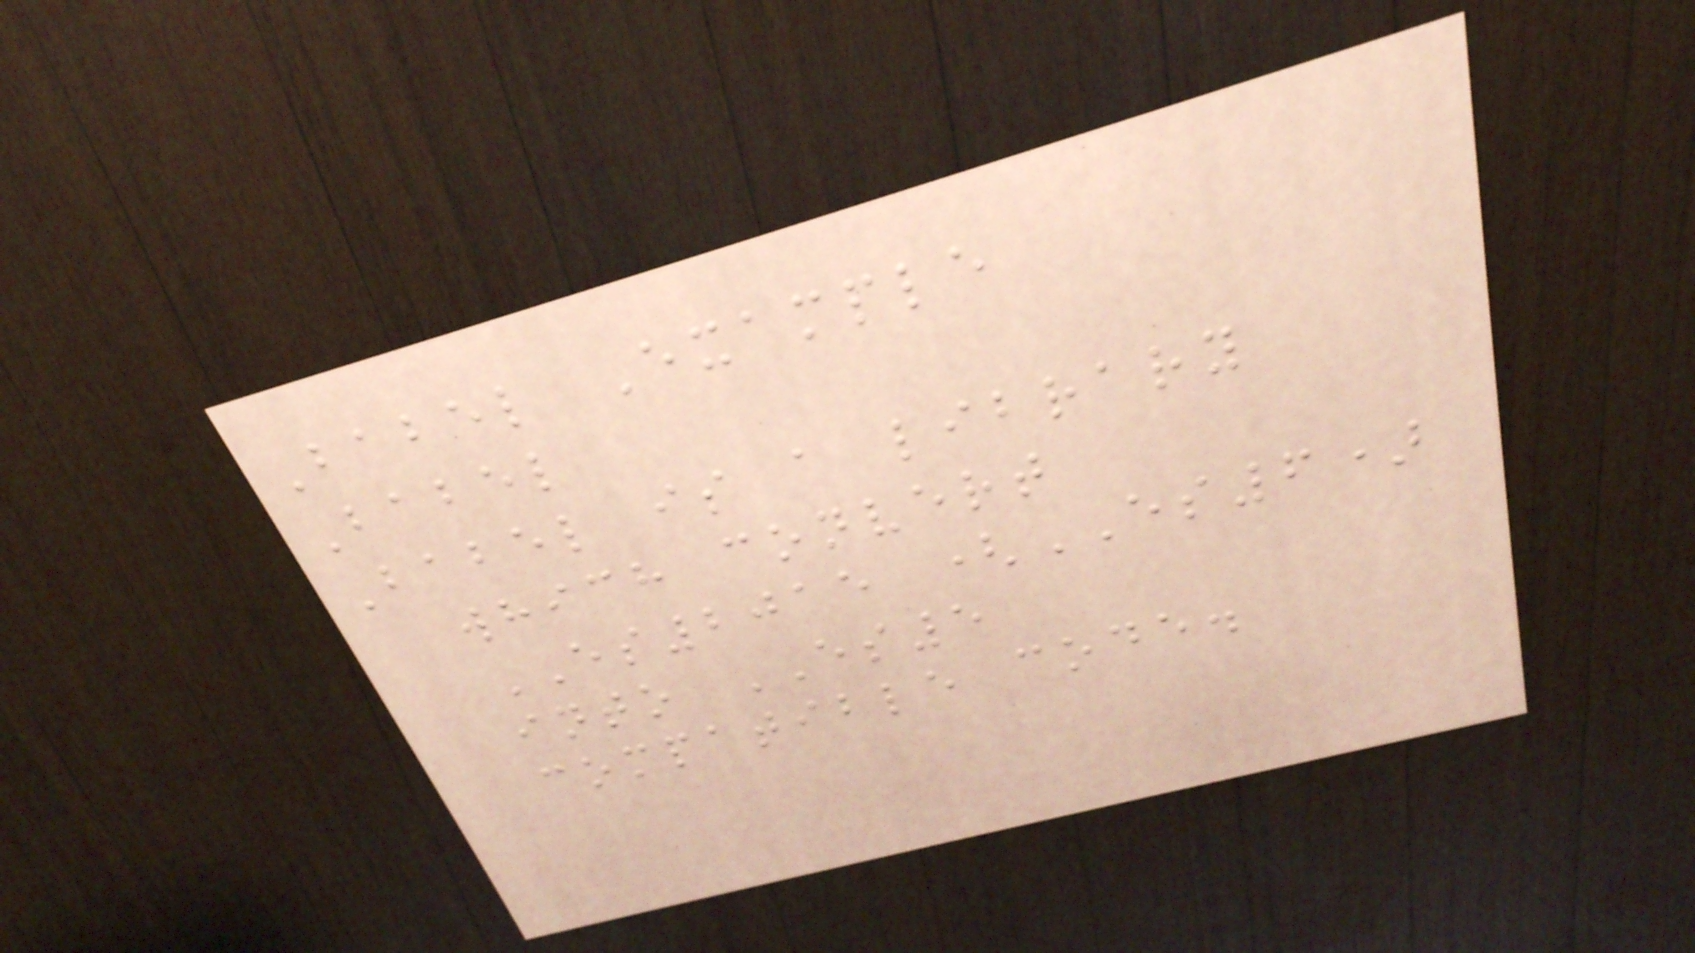Babel Example
Babel
Babel is a library
which convert
ES2015 (ES6)
into ES5
compatible code.
